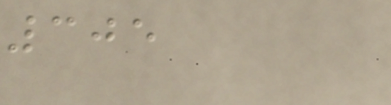305
